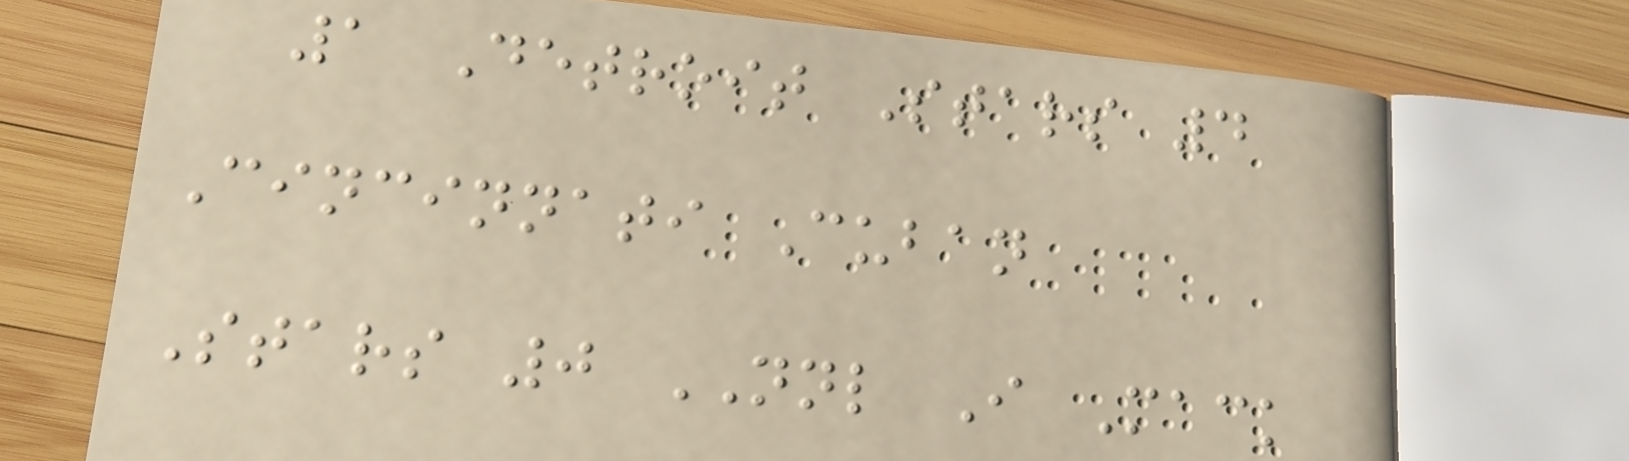1 Detroit Stars 4
Cincinnati Cuban
Stars 0 NNL I Mack
